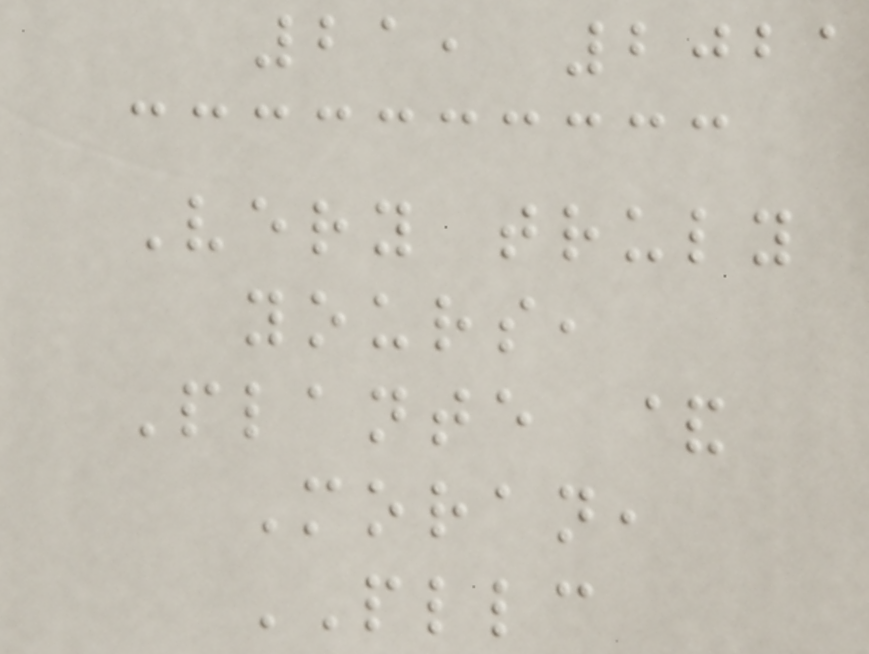21, 2021
Very truly
yours,
Plante &
Moran,
PLLC
